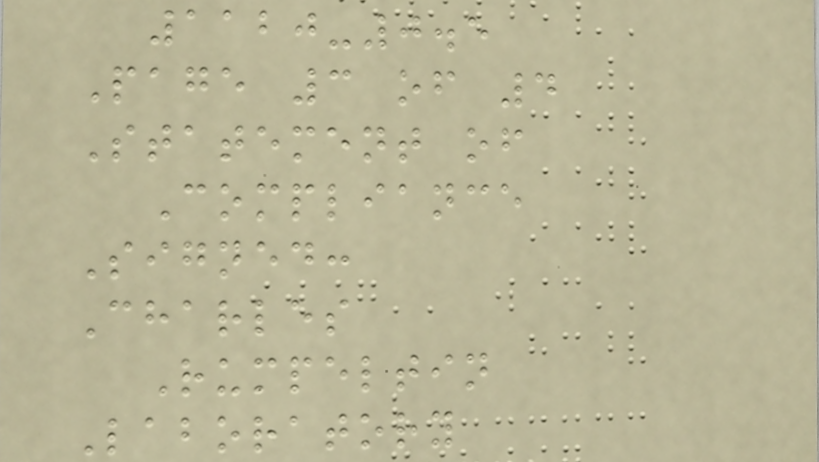1120-0.5
Page 3 of 4
Statement of
Compliance
Signed:
Charles
Rumpeltin
Laboratory
